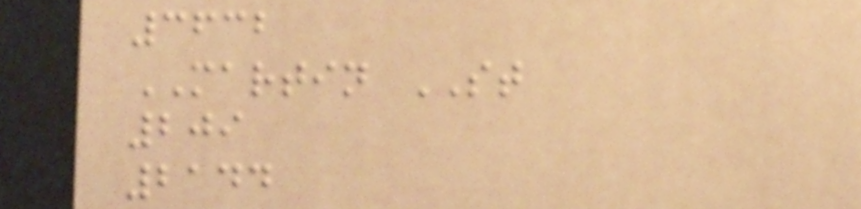3632
MARTIN ST
209
2144
